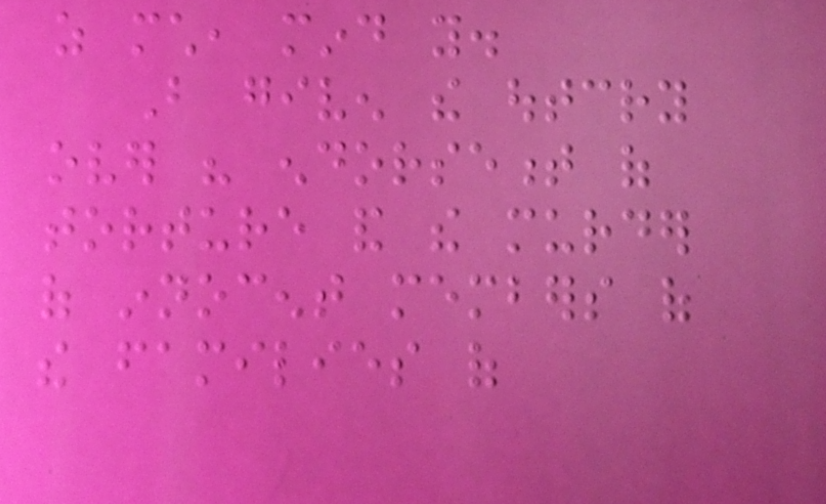as much, mind you.
But given the outcry
over his endorsement of
torture and the murder
of innocent members of
the families of
